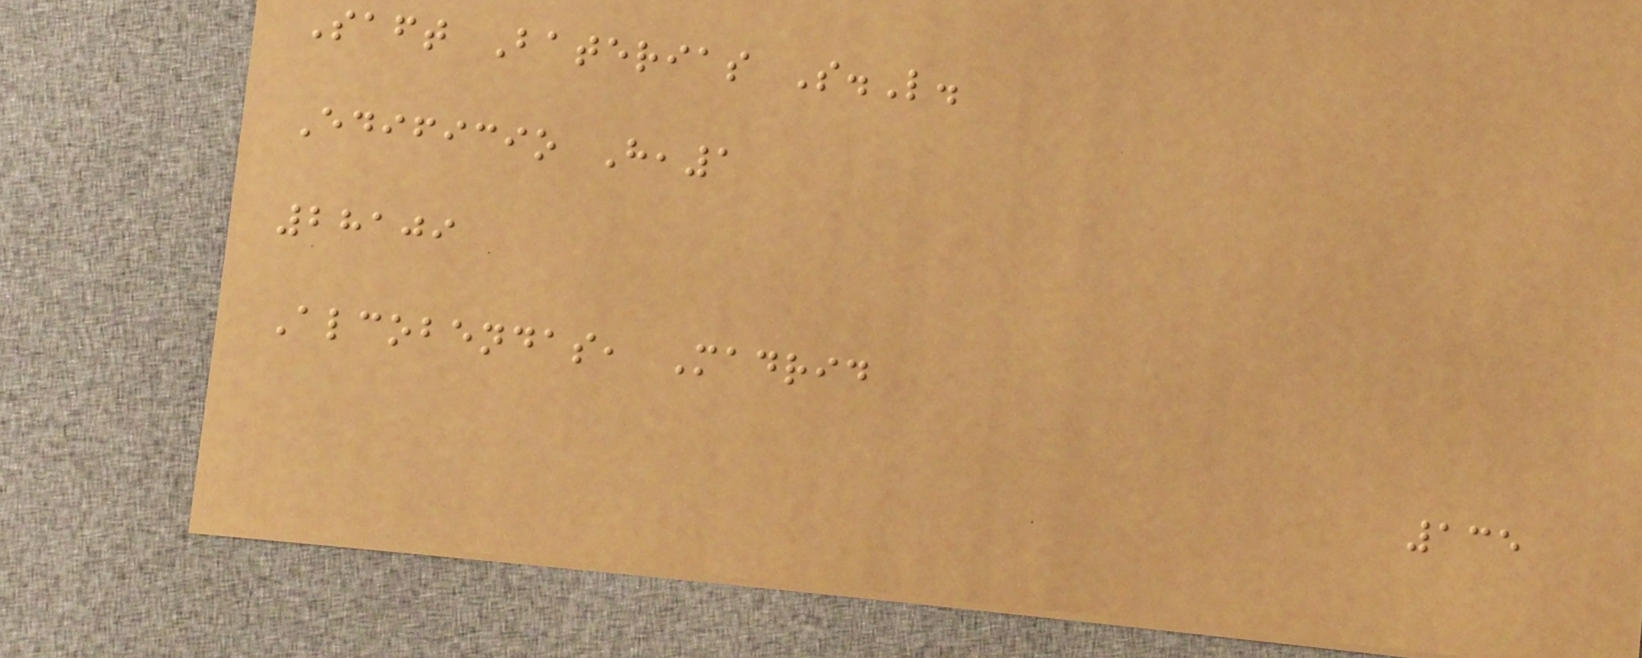Saft Baterias S.L.
Edificio H,1
28109
Alcobendas, Madrid
135
